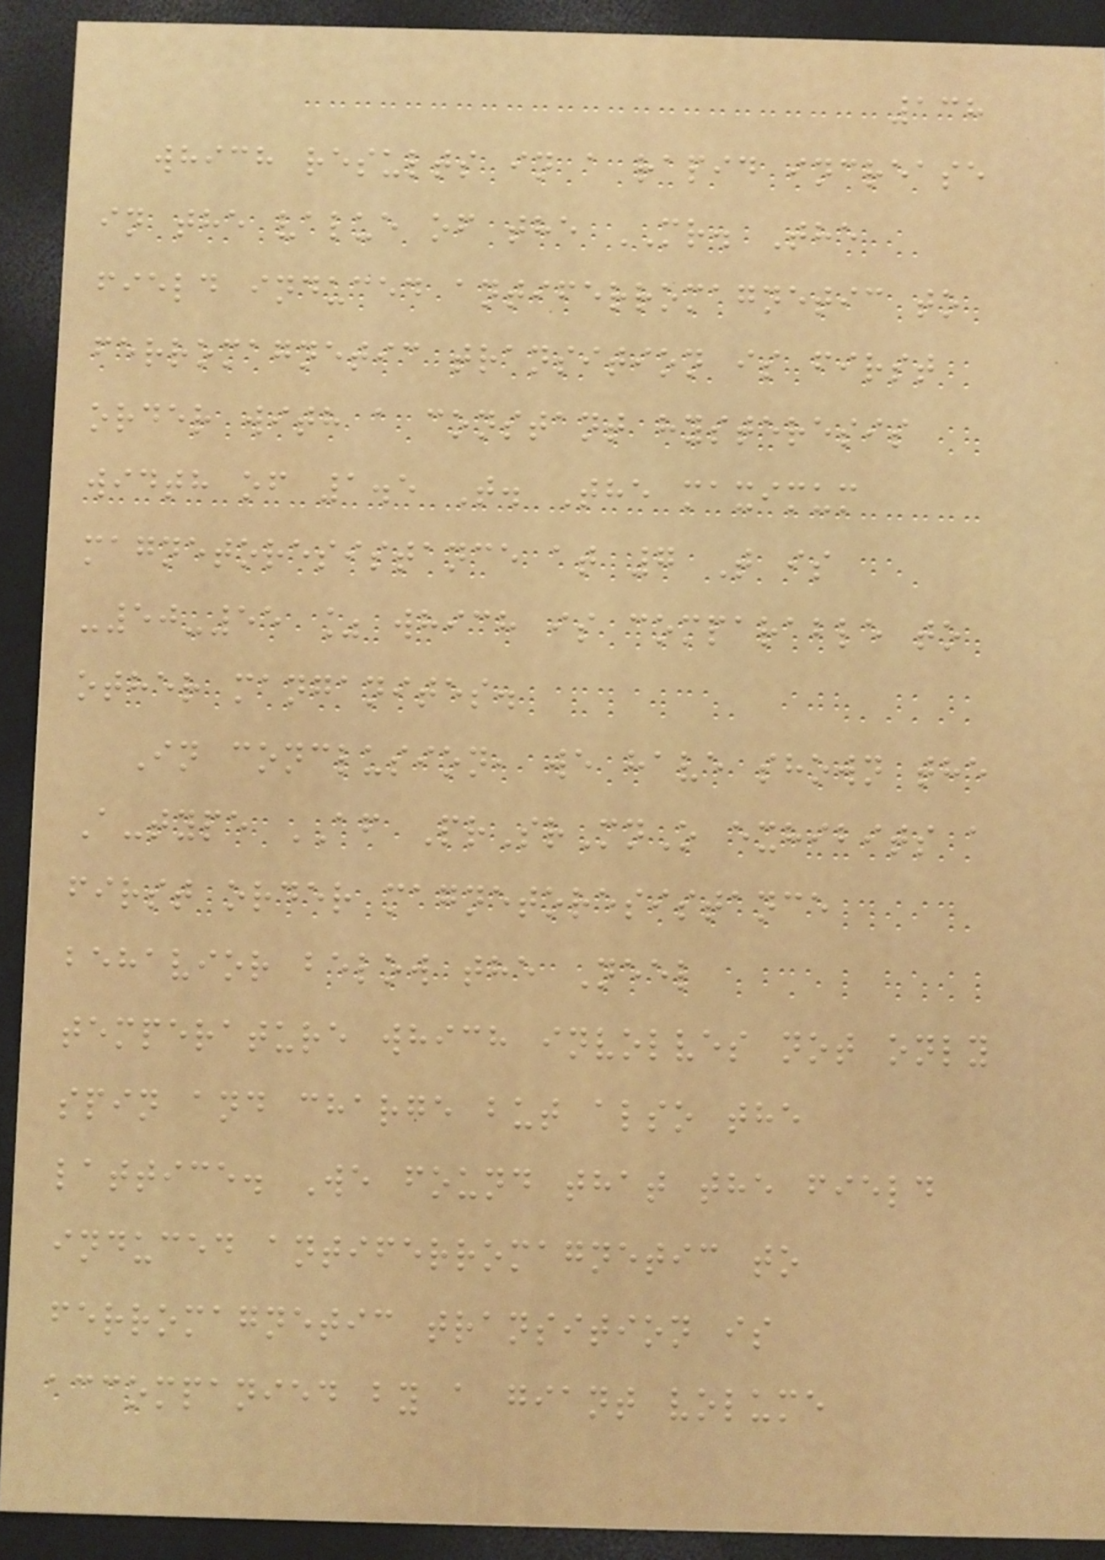138
which results in a rapid increase
in the value of the MR. The
field induced antiferromagnetic to
ferromagnetic transition is first
order with a constant hysteresis
width of 1.5 T. The maximum
magnetoresistance at 7 T is
-50-55 % which is comparable to
other manganites.
In conclusion, we have shown the
A-type AF PrSrMnO exhibits a
first order magnetoresistance
behavior below the Neel
temperature which involves not only
spin and charge but also the
lattice. We found that the field
induced antiferromagnetic to
ferromagnetic transition is
accompanied by a giant volume
